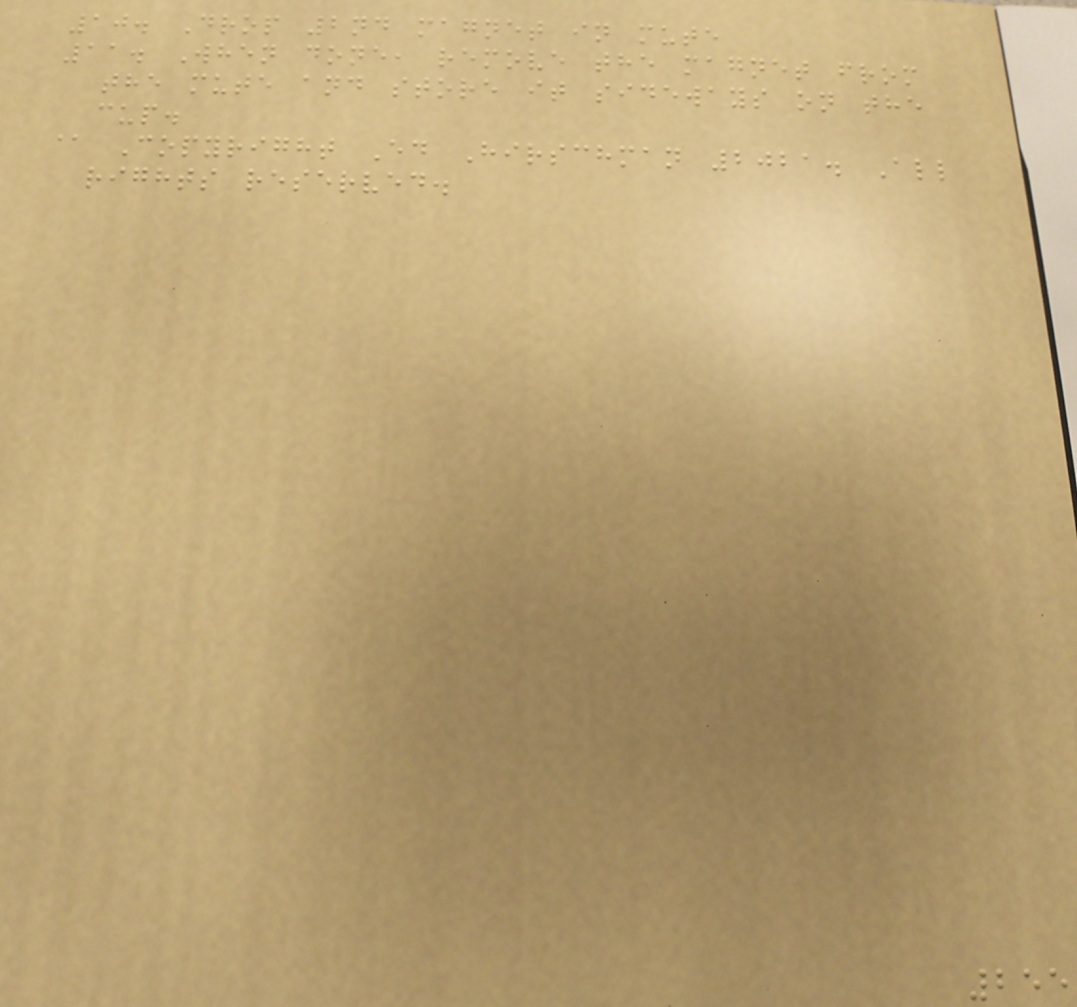10. Drop 2nd magnet in mute
11. When done, remove the magnet from
the mute and store it sideways on the
cup.
@ Copyright Ed Hirschman 2021. All
rights reserved.
255
